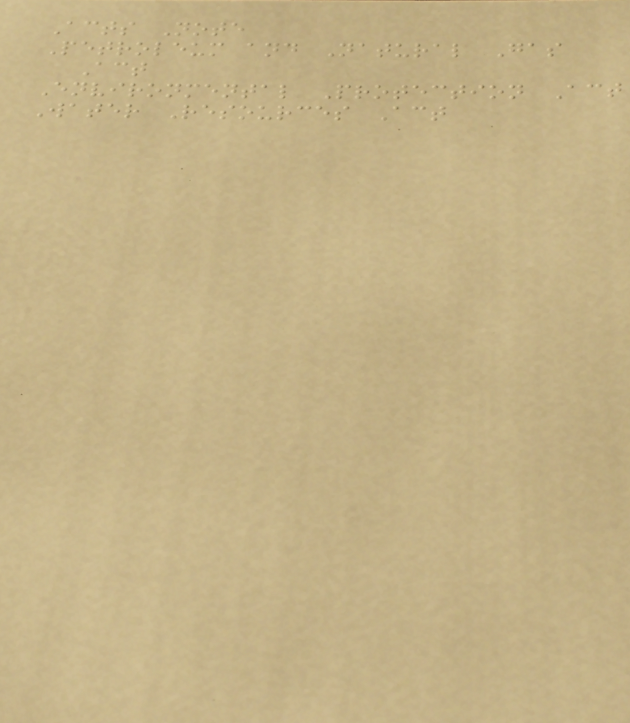Acts Note
Petroleum and Natural Gas
Act
Environmental Protection Act
Water Resources Act
